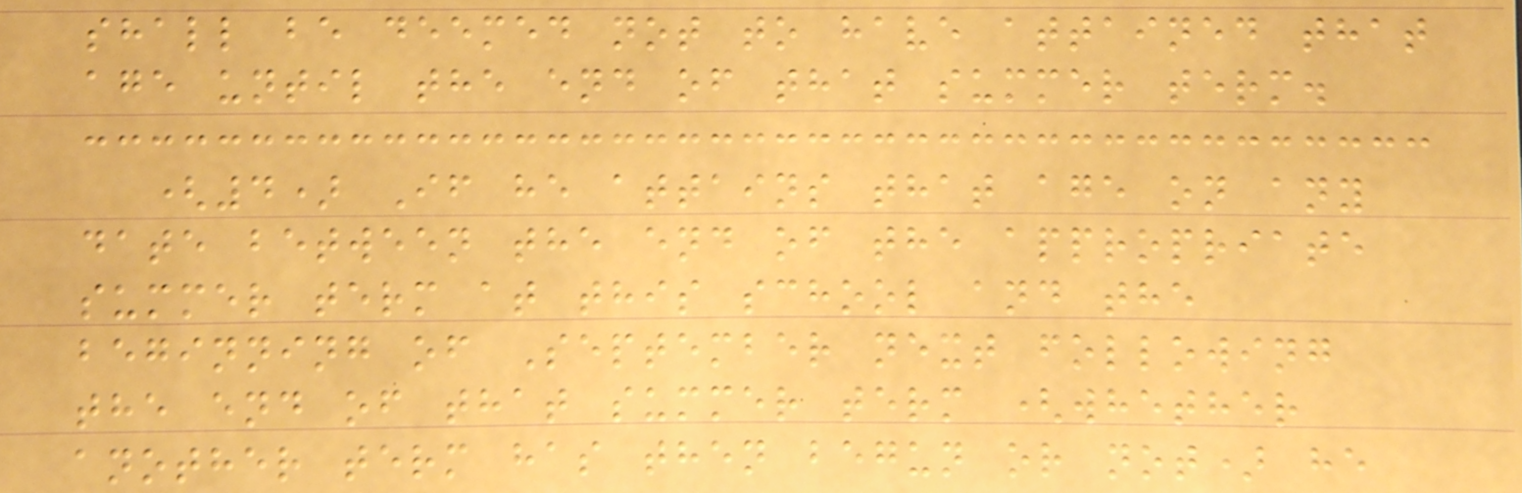shall be deemed not to have attained that
age until the end of that summer term.
(4) If he attains that age on any
date between the end of the appropriate
summer term at this school and the
beginning of September next following
the end of that summer term (whether
another term has then begun or not) he
